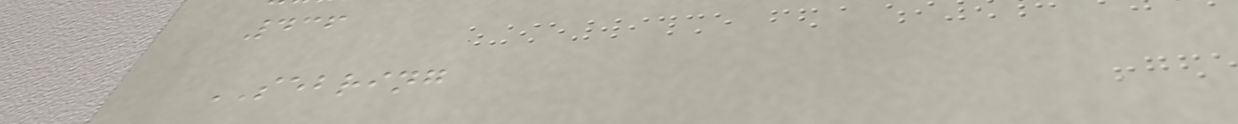436
SEBRING
